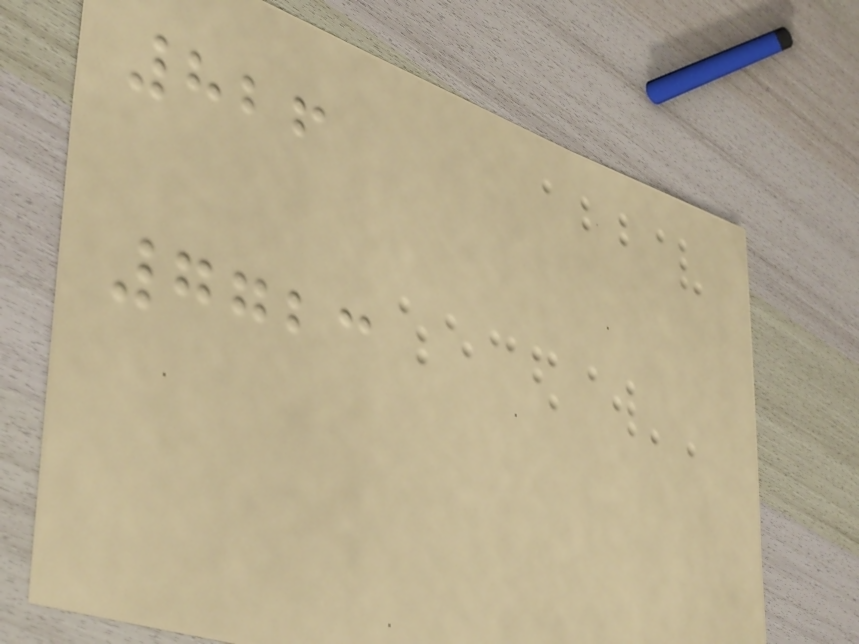826
7723
